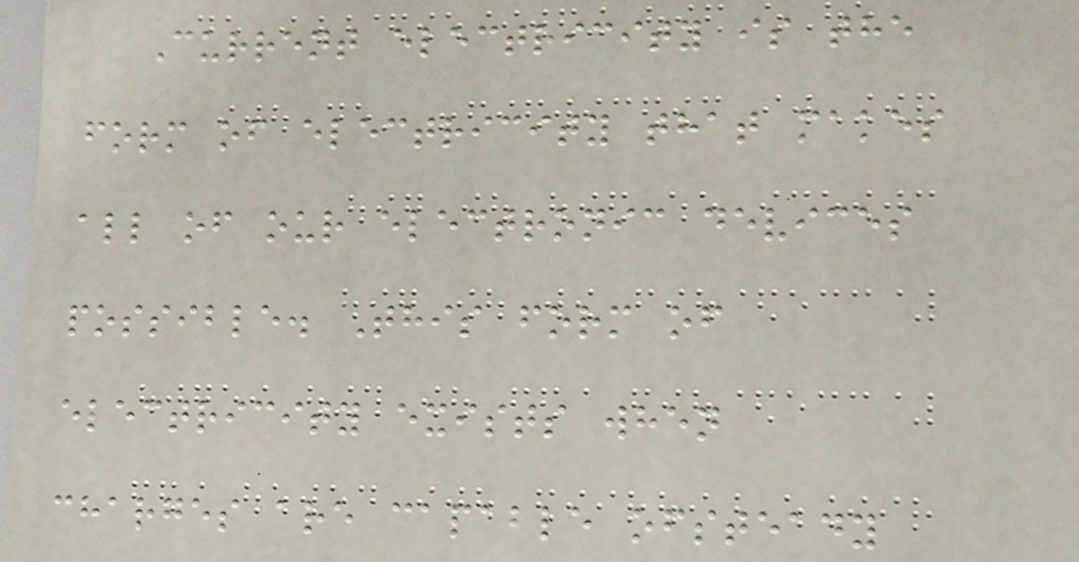Current electricity is the
form of electricity that makes
all of our electronic devices
possible. This form of
electricity exists when
charges are capable ofsteady
